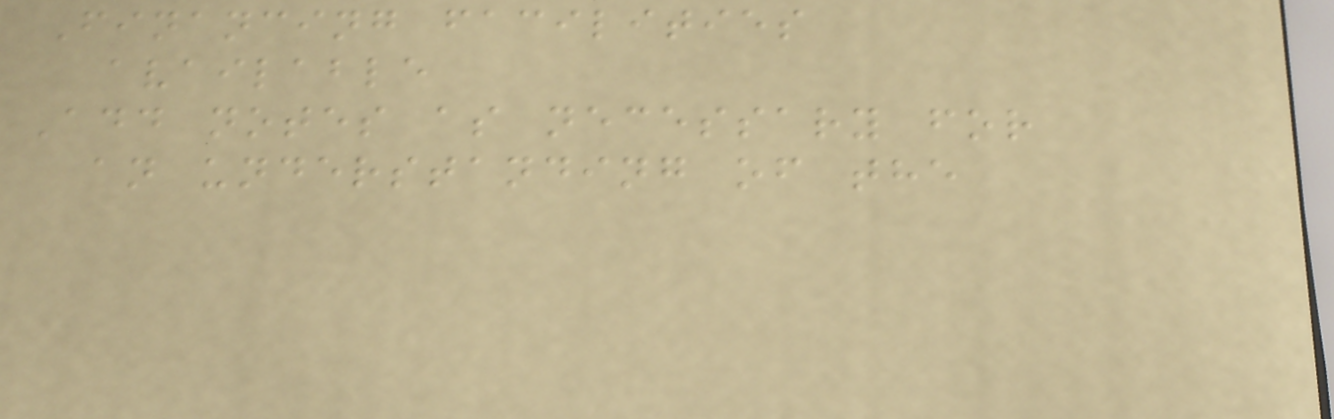Financing facilities
available
Add notes as necessary for
an understanding of the
